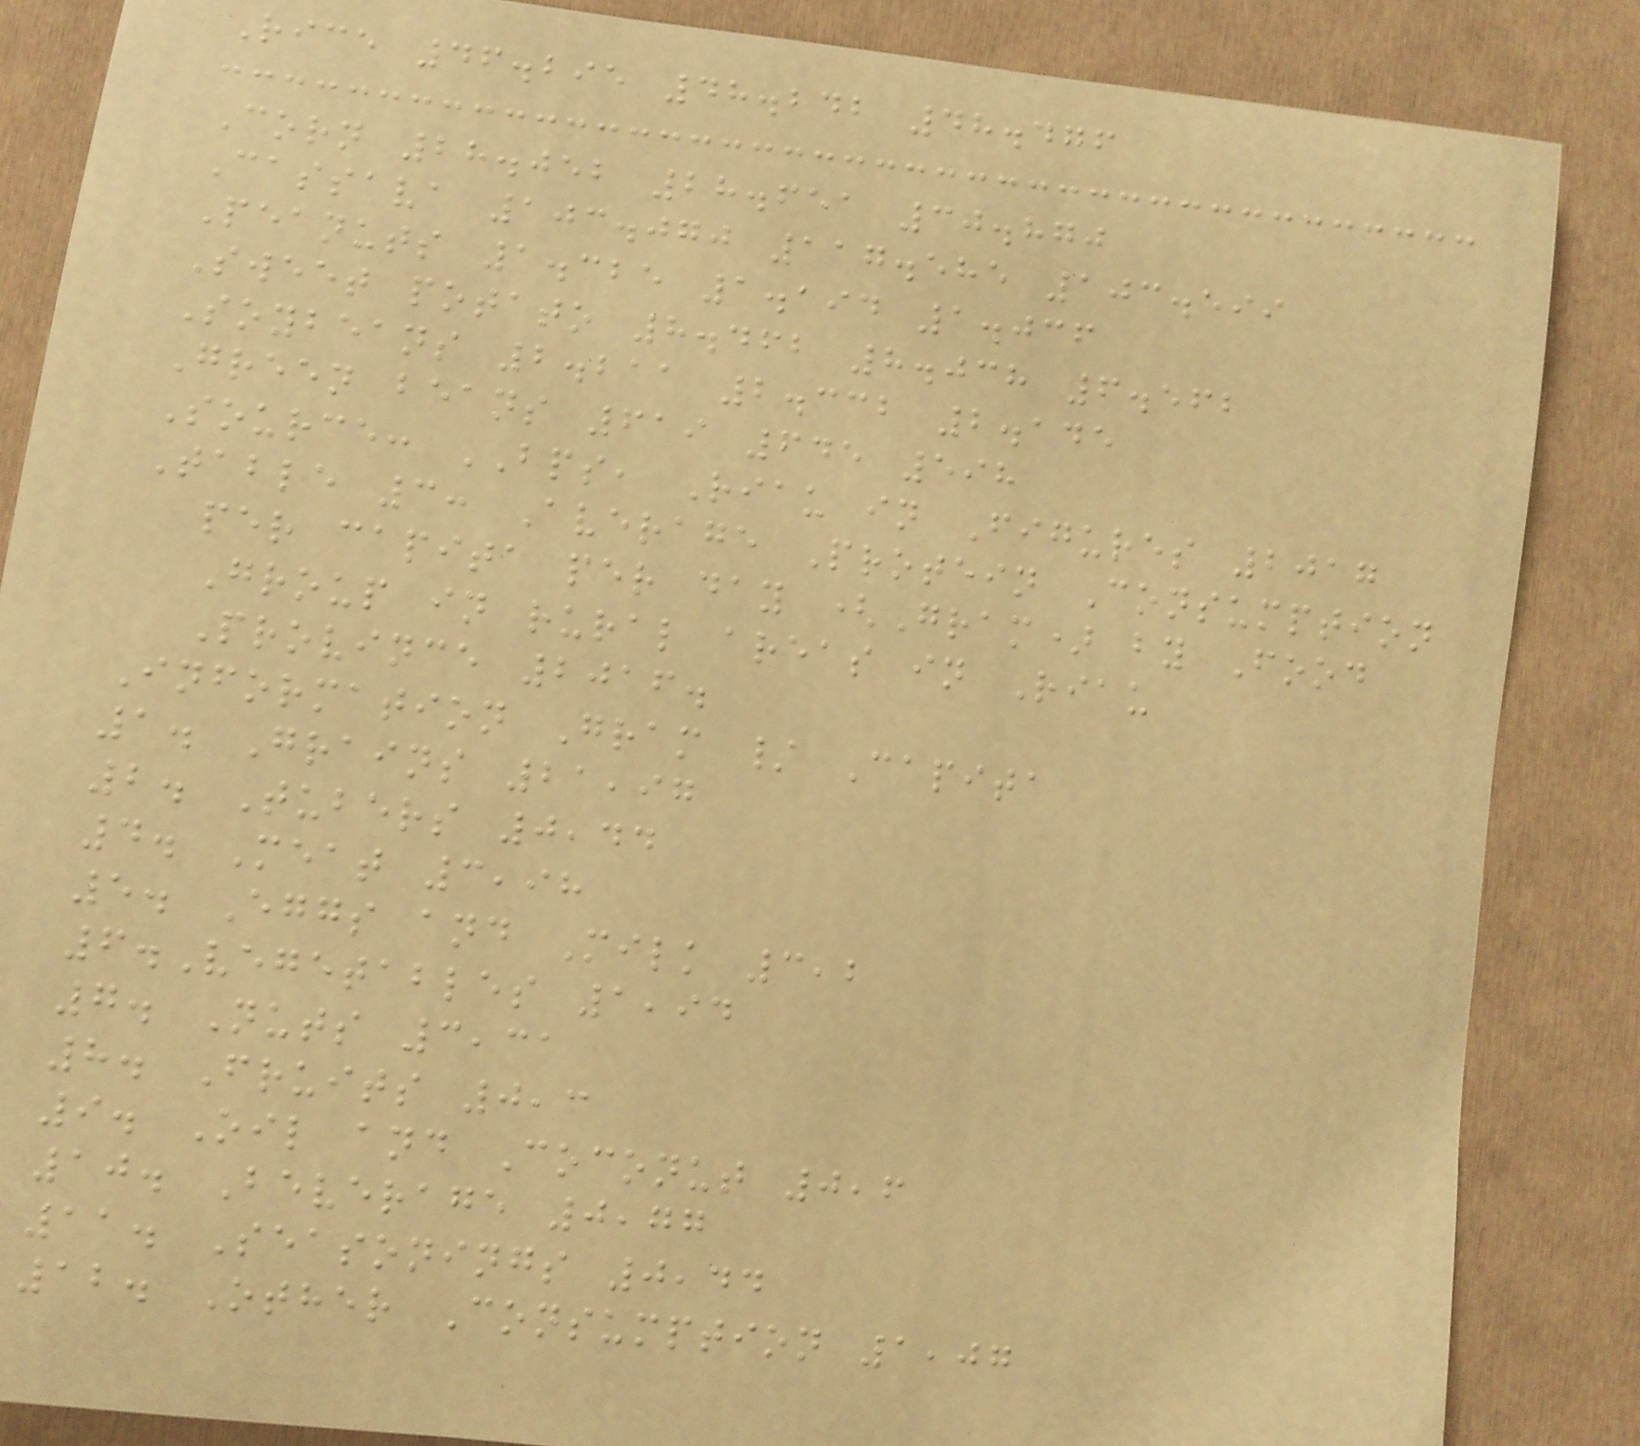Rice 46.295 48.242 48.476
Corn 28.052 28.651 30.870
Cassava 103.070 117.585 103.599
Peanuts 1.325 1.194 1.036
Sweet potato 8.462 8.038 6.562
Soybeans 2.211 2.332 2.145
Green beans 619 645 598
Source: BPS, Riau in Figures 2017
Table 3: Average Protein Consumption
per capita per day (Gram) by Food
Group in rural areas in Riau
Province 2016.
Information Gram / Capita
1. Grains 21,97
2. Tubers 0,44
4. Meat 3,98
5. Eggs and Milk 3,2
6.Vegetables 1,94
7. Nuts 3,31
8. Fruits 0,3
9. Oil and Coconut 0,6
10. Beverage 0,77
11. Seasonings 0,44
12. Other Consumption 1,07
